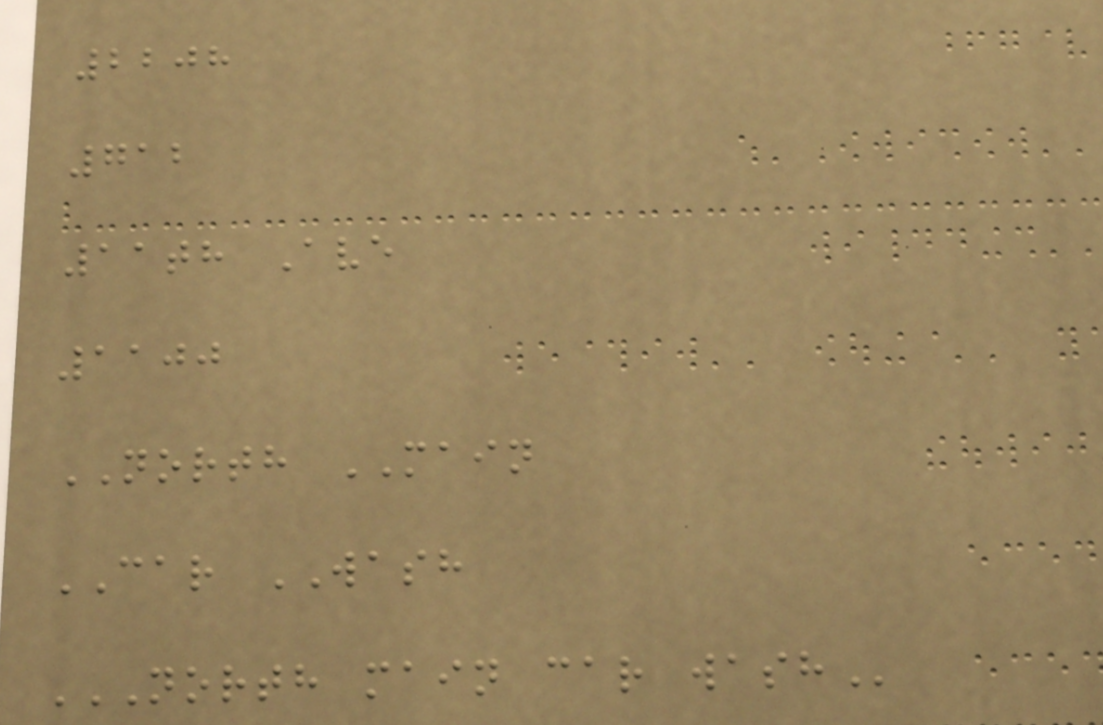2208
712
11th Ave
1100
NORTH MAIN
CAR WASH
NORTH MAIN CAR WASH
